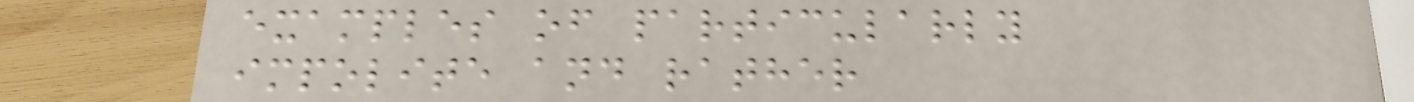examples of particularly
impolite and rather
